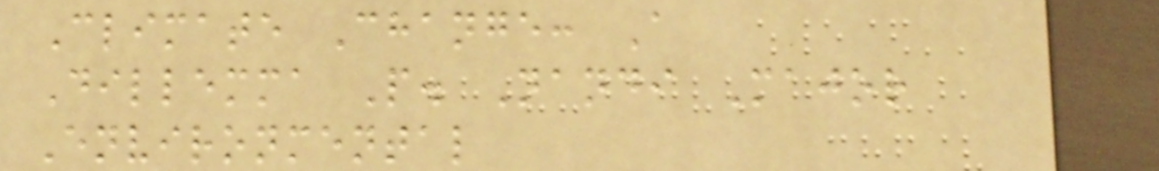Climate Change: A
Dillemma P. Nandi Major
Environmental
